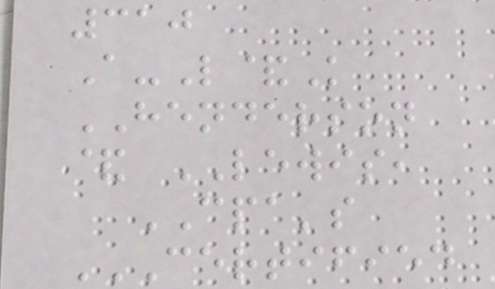310
A-L&K
HENDERSON
& LEWIS,
CPA's
CERTIFIED
